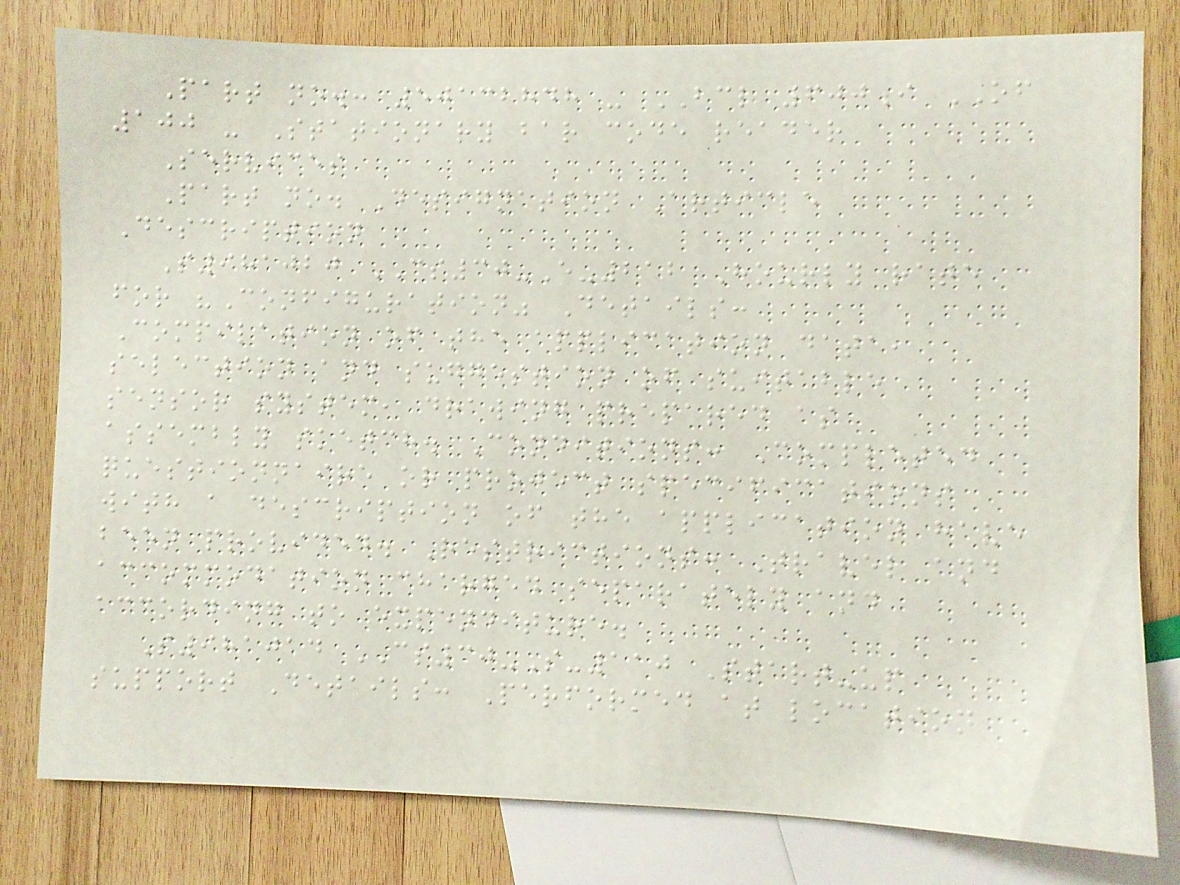Part no.: 50132848 - BCL 600i OF
100 - Stationary bar code reader
Services
Part no. Designation Article
Description
S981020 CS30-E-212 Hourly rate
for "Configuration" Details:
Compilation of the application data,
selection and suggestion of suitable
sensor system, drawing prepared as
assembly sketch. Conditions: Completed
questionnaire or project specifications
with a description of the application have
been provided. Restrictions: Travel and
accommodation charged separately and
according to expenditure.
S981014 CS30-S-110 Start-up
support Details: Performed at location
